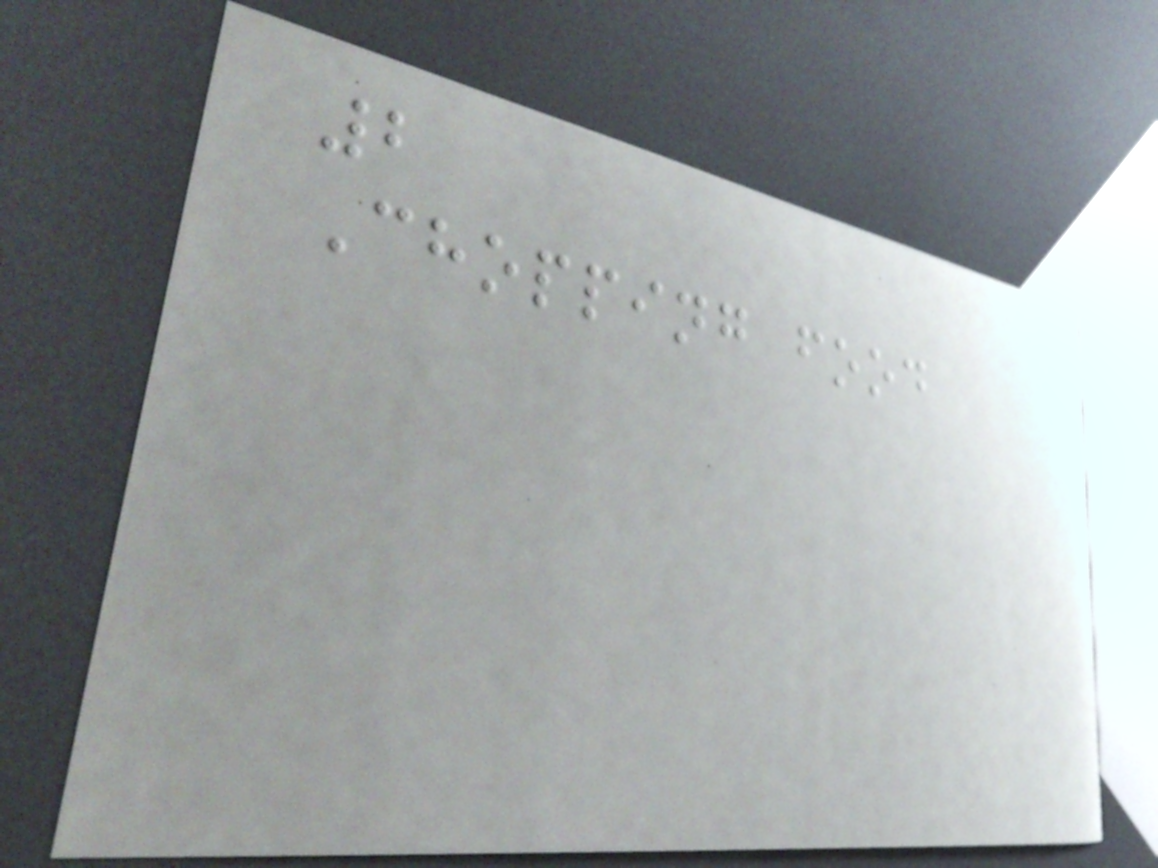2
Chopping food
